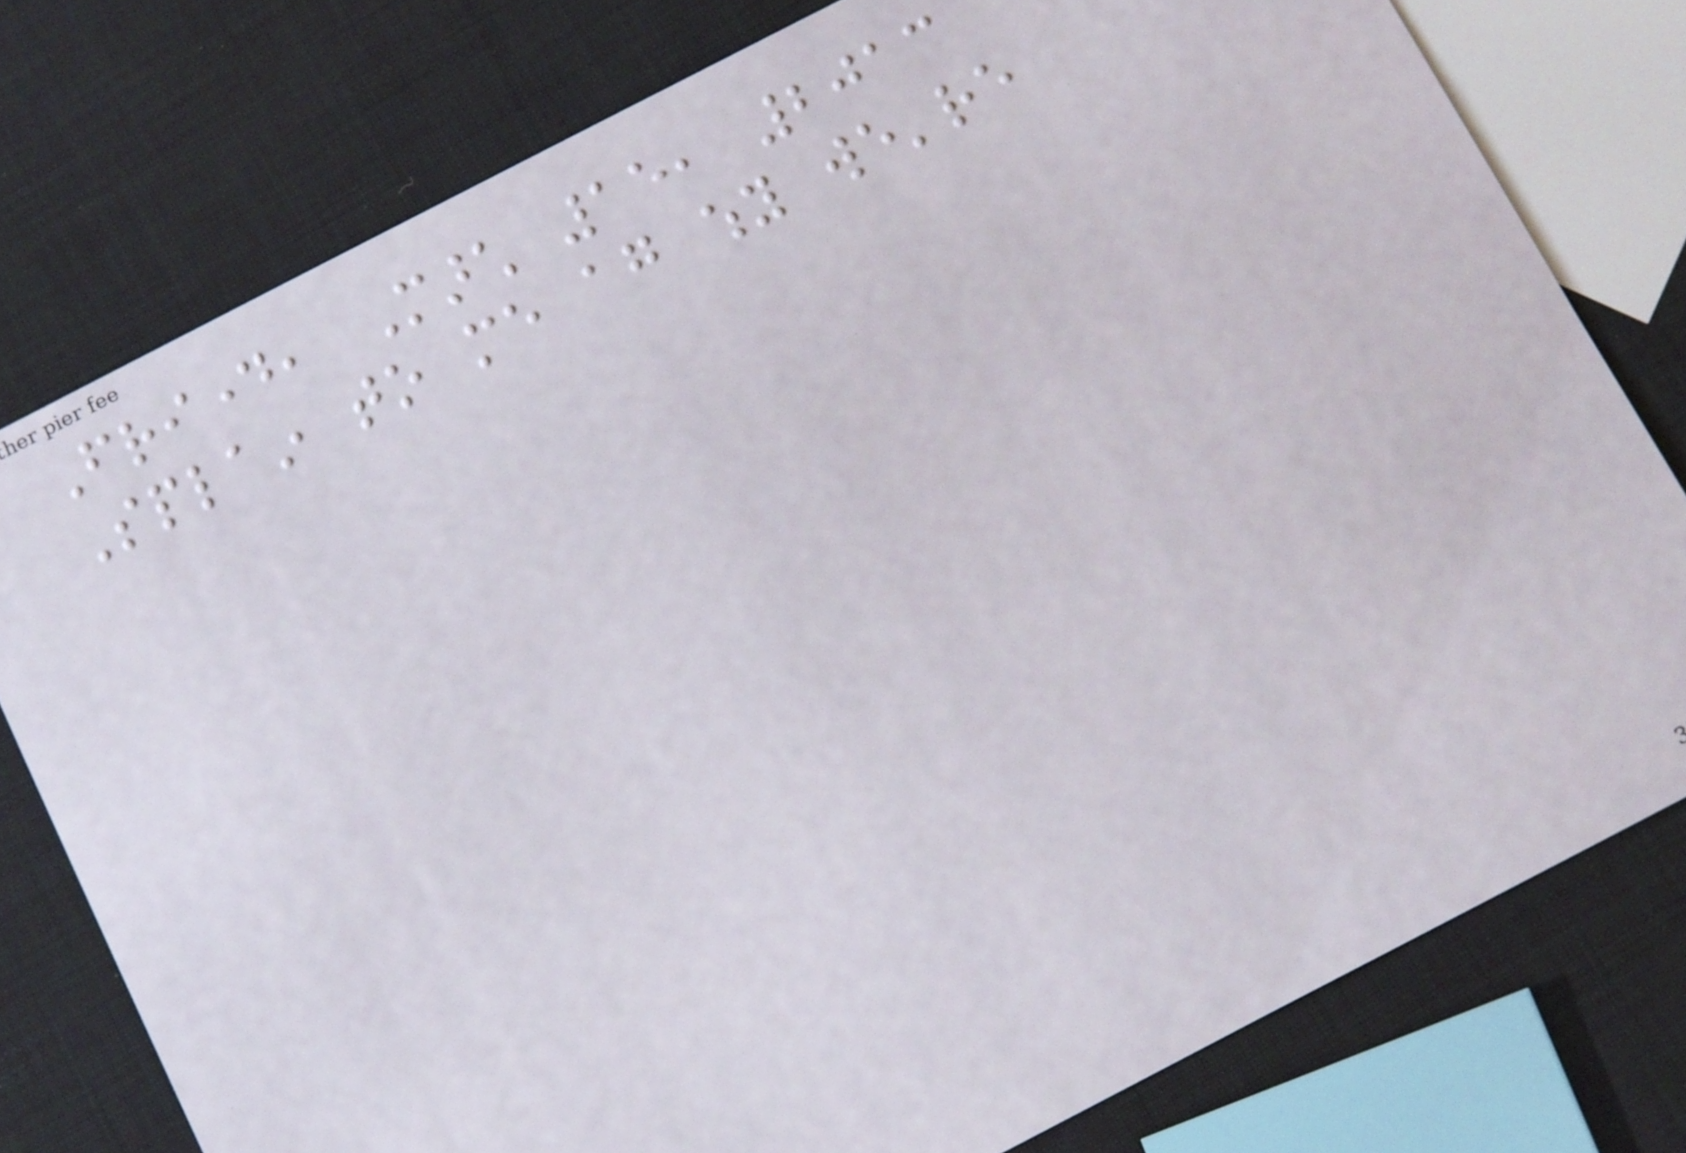Friday, March 15, 2013
Splain to me again why we're
